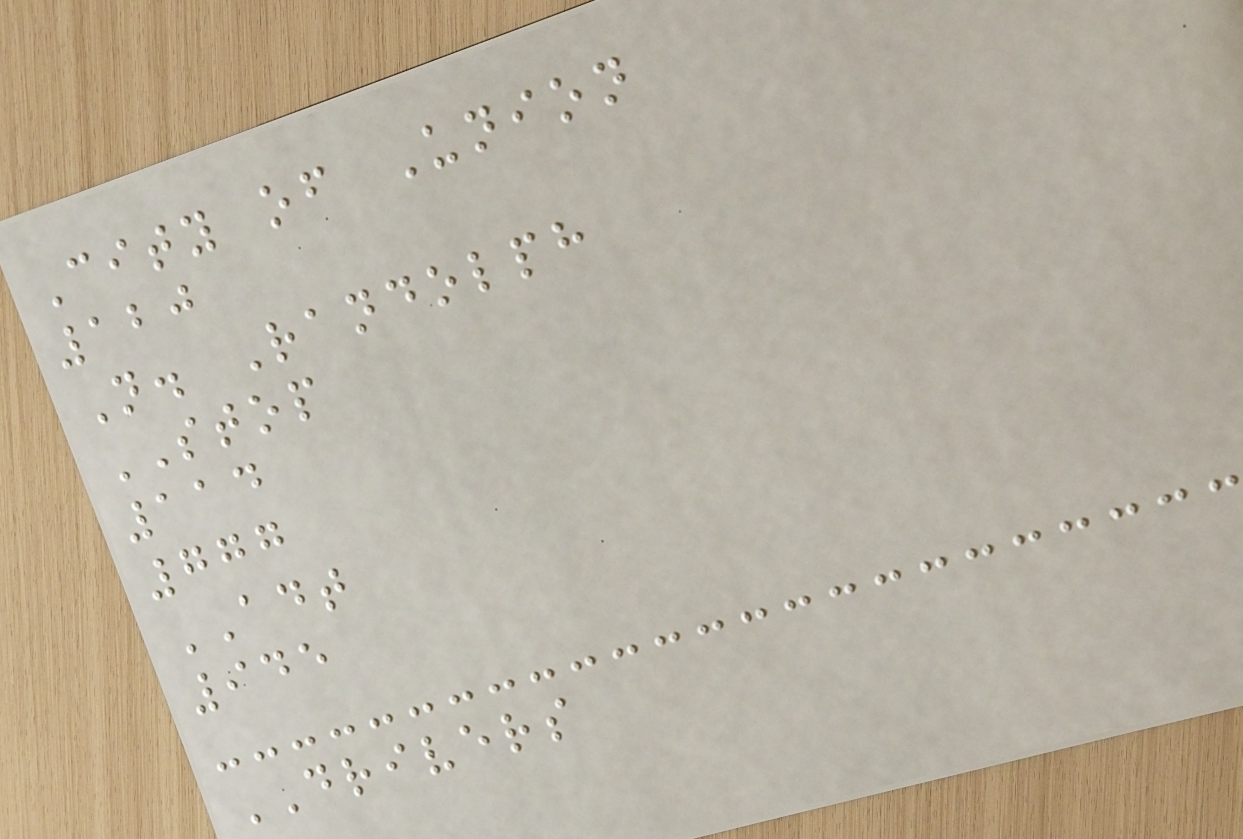City of Union
120
N. Randolph
STOP
114
777
ADT
945
DRIVERS
